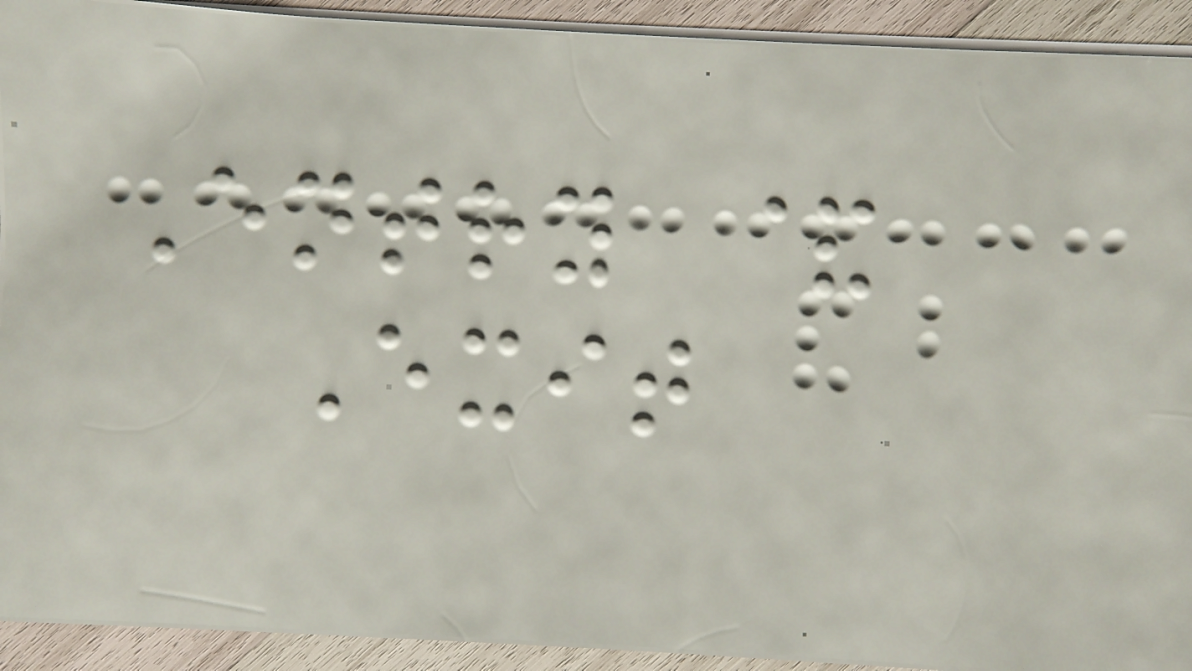Entry &
Exit
